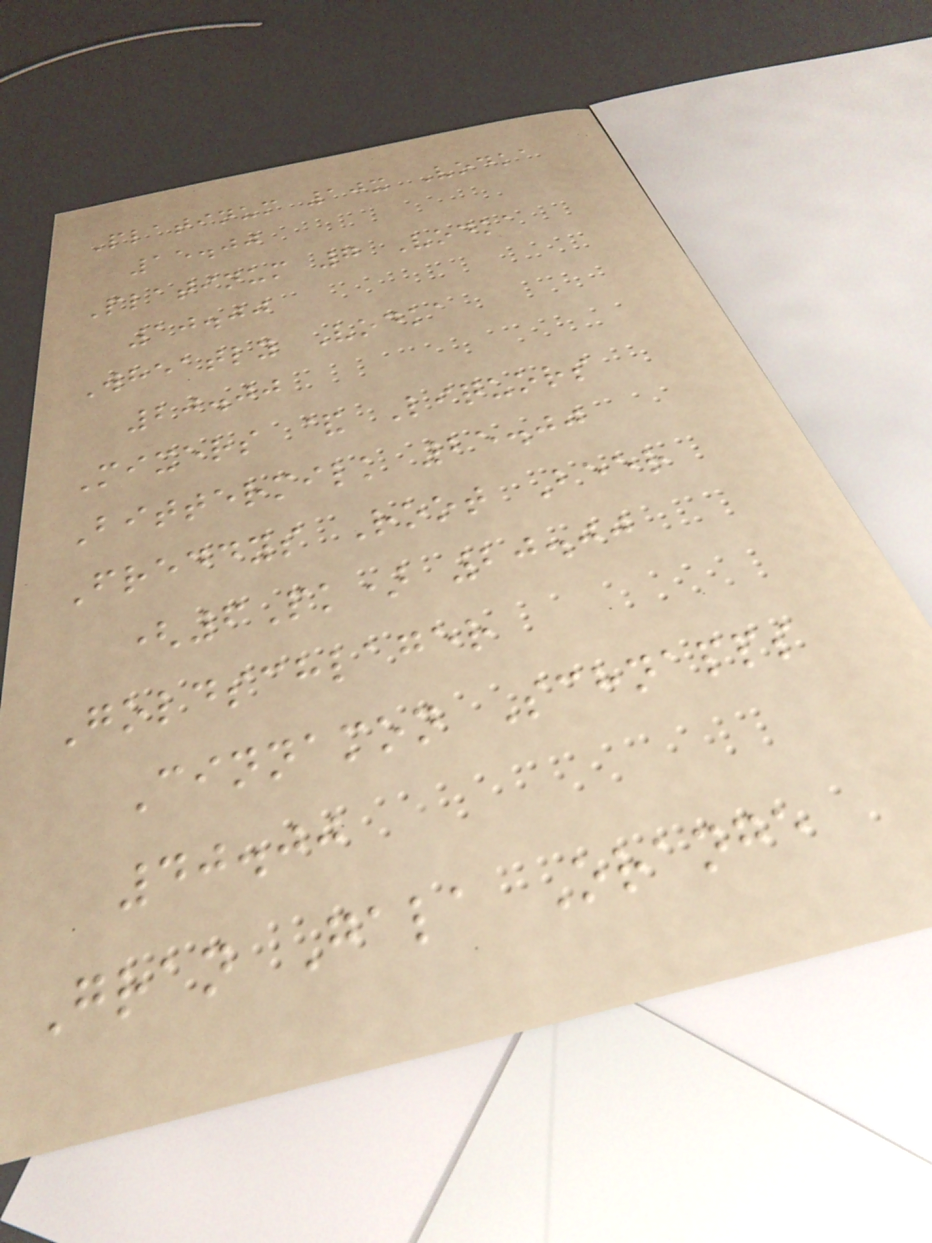Platinum 10x Vodka
15.00
Platinum 7 Vodka
10.00
Wheatly Vodka
20.00
Mixers & Liquors
Bittermilk 25.00
Freddys Root Beer
(6Pk) 20.00
Goldschlager
Cinnamon Schnapps
40.00
Gran Gala Orange
